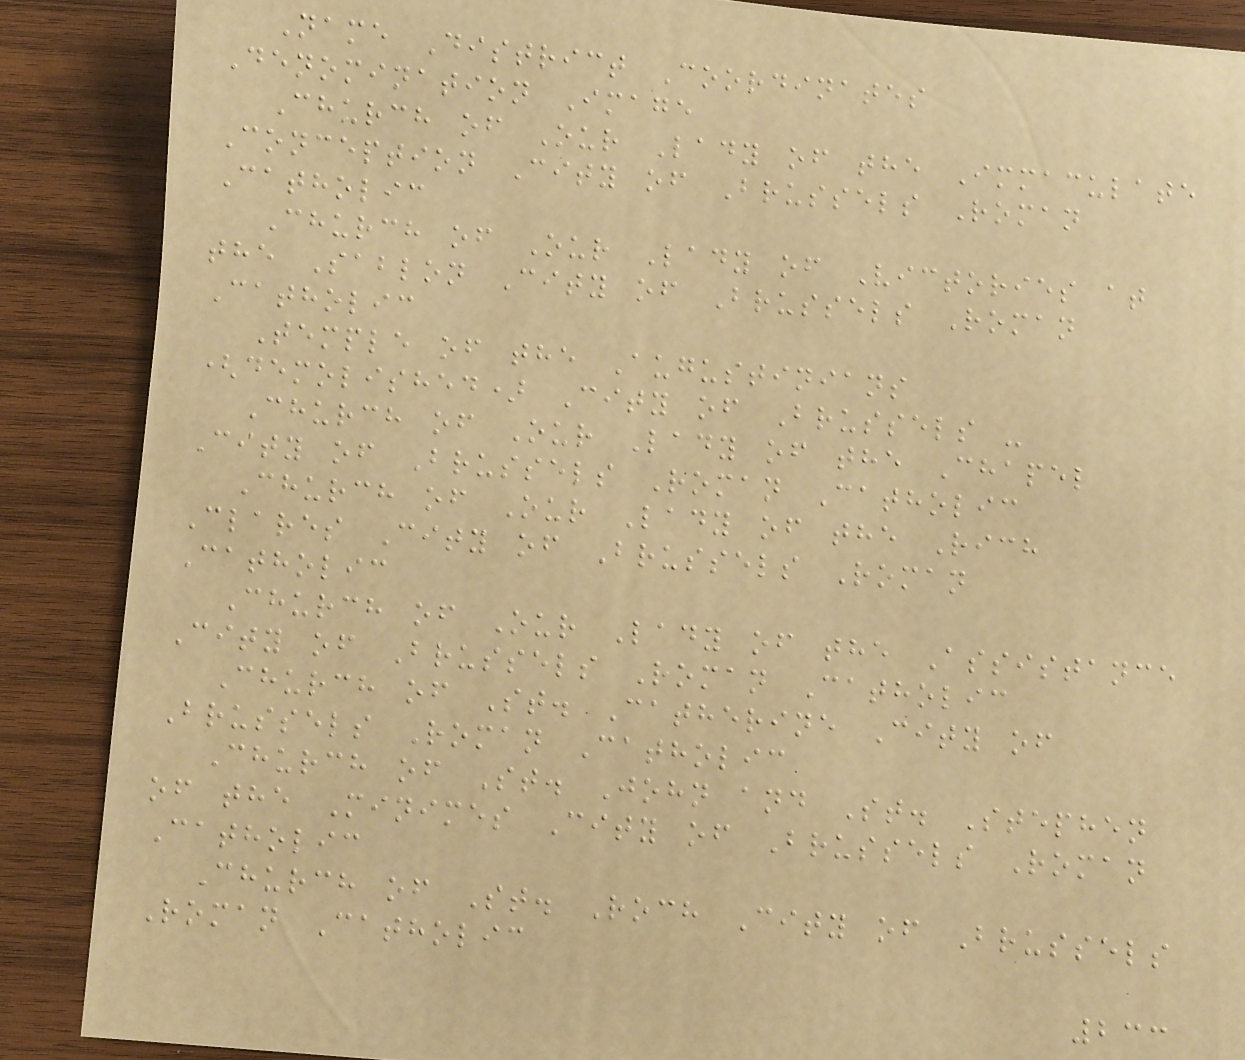Name District Coordinates
Denomination Image
Church of Our Lady of the Immaculate
Conception City of Brussels Roman
Catholic
Church of Our Lady of Victories at
the Sablon City of Brussels Roman
Catholic
Temple of the Augustinians
(demolished) City of Brussels -
Church of Our Lady of the Chapel
City of Brussels Roman Catholic
Church of Our Lady of the Rich
Clares City of Brussels Roman
Catholic
Church of Our Lady of the Assistance
City of Brussels Roman Catholic
Church of St. Catherine City of
Brussels Roman Catholic
Church of St. John and St. Stephen
of the Minimes City of Brussels Roman
Catholic
Church of St. Roch City of Brussels
Roman Catholic
233
